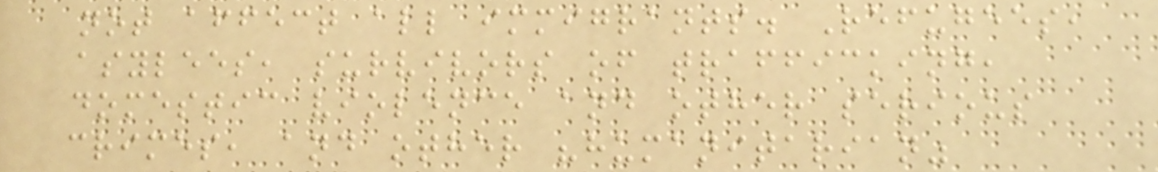not affect all immigrants. Refugees,
asylees, survivors of trafficking,
domestic violence and other serious
crimes, and other "humanitarian"
